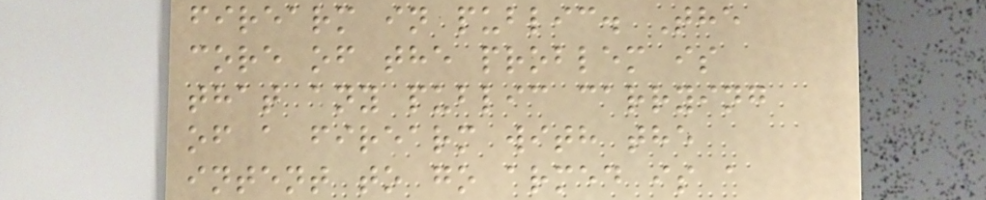firearm in public. The
core of the problem is
that any public carrying
of a firearm with the
intent to go armed is a
